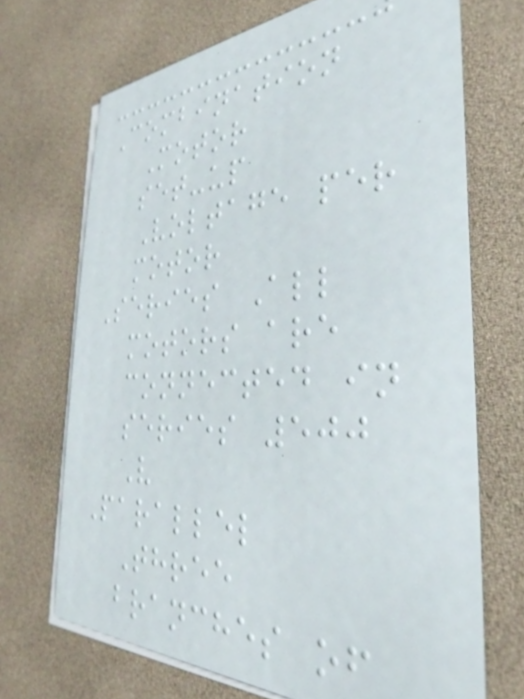Combination
Motor
set-up
Voltage per
motor
Series All
motors are
connected in
series 500
V
Parallel
Three
branches of
